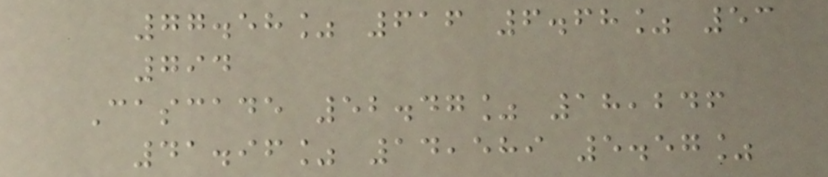77.58% 616 6.68% 53
794
Cascade 52.47% 18,246
41.96% 14,589 5.57%
